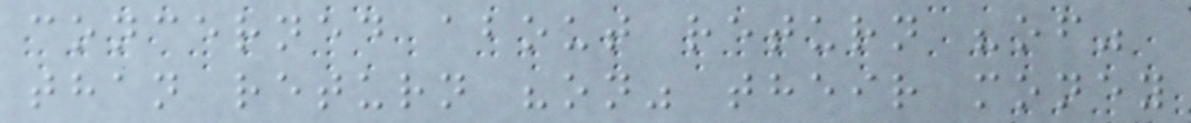concerned about return "of"
than return "on" their money
